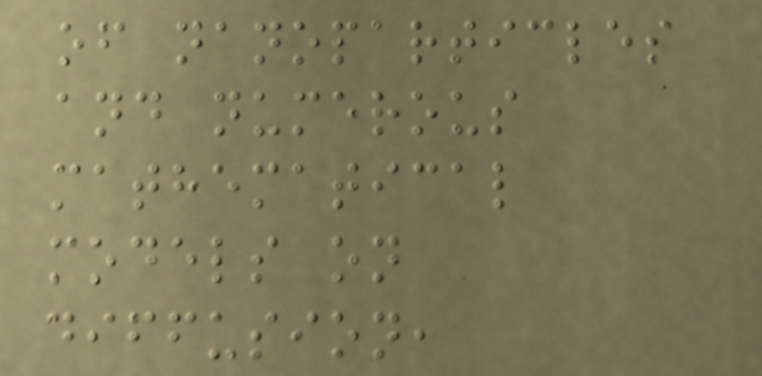of nanoparticles
and numerous
mathematical
models on
diffusion,
